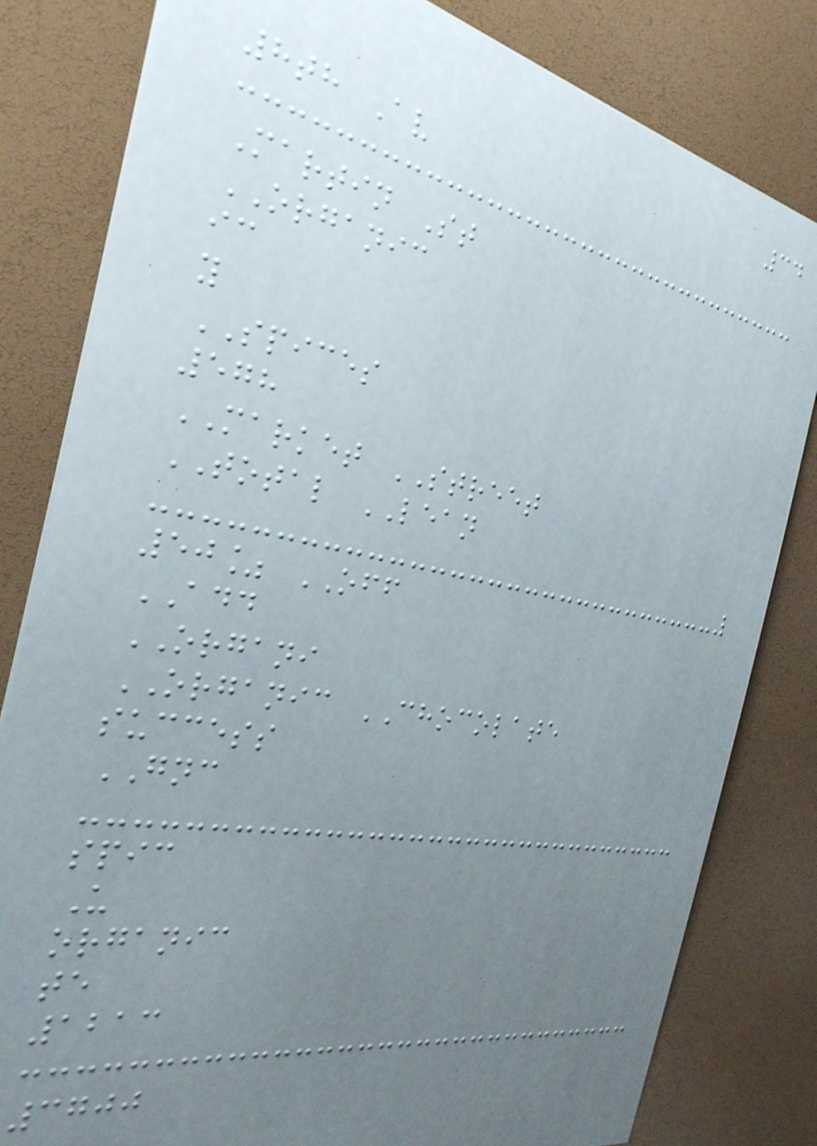34
8th Av
Martin St
ORGANIC
ic
y
SPICES
578
MARKET STREET
TOTAL LEAN
50% OFF
ADD
ORGANI
ORGANIC CHOCOLATE
success
GNC
spic
U
organic
te
1213
3700
